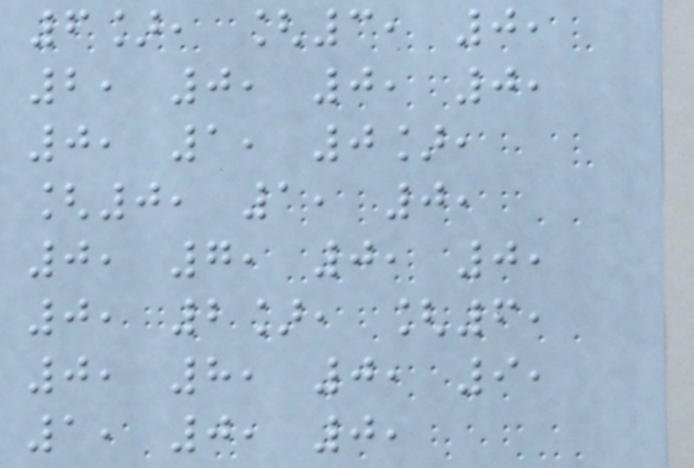6], [3, 0,
2, 0, 0, 0,
0, 1, 0],
[0, 1, 0,
0, 7, 0, 0,
0, 2], [6,
0, 8, 0, 9,
1, 0, 0,
